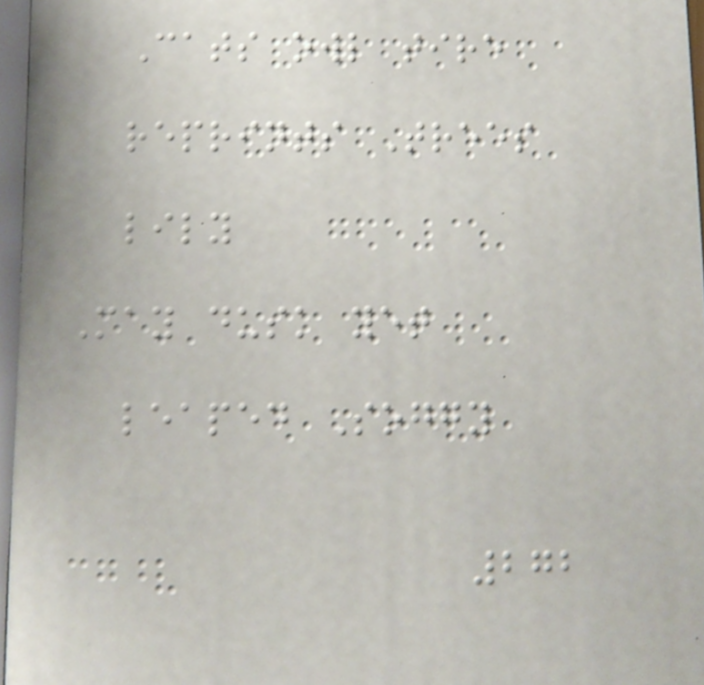Cats owl tire
reprints Trees
lily
May dusk yet
leaped Soggy
272
